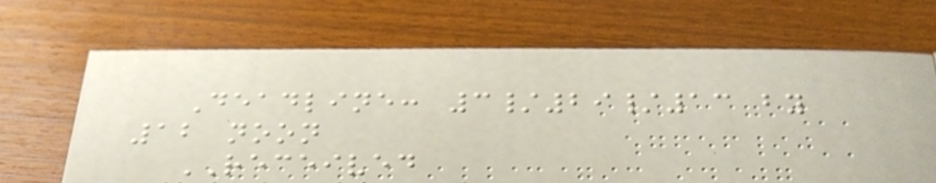Deadline: 3/29/13 by
12 noon
RECEIVED
